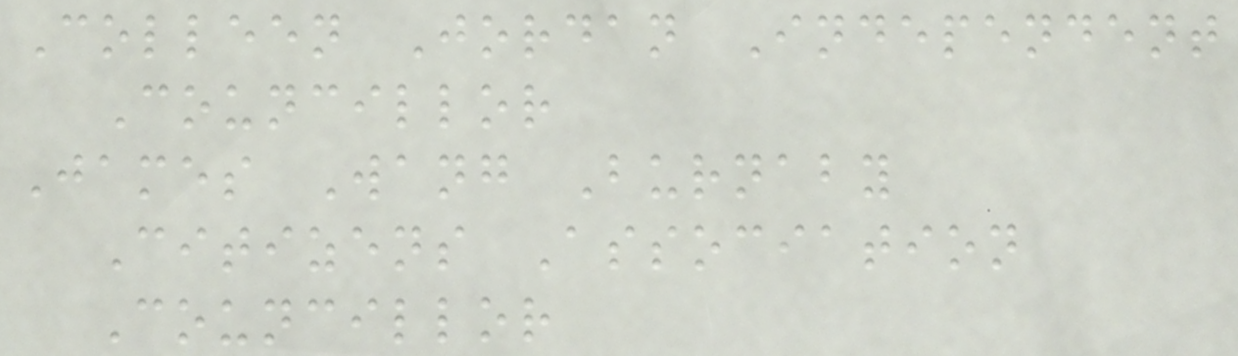Colleen Jordan Independent
Councillor
James Wang Burnaby
Citizens Association
Councillor
